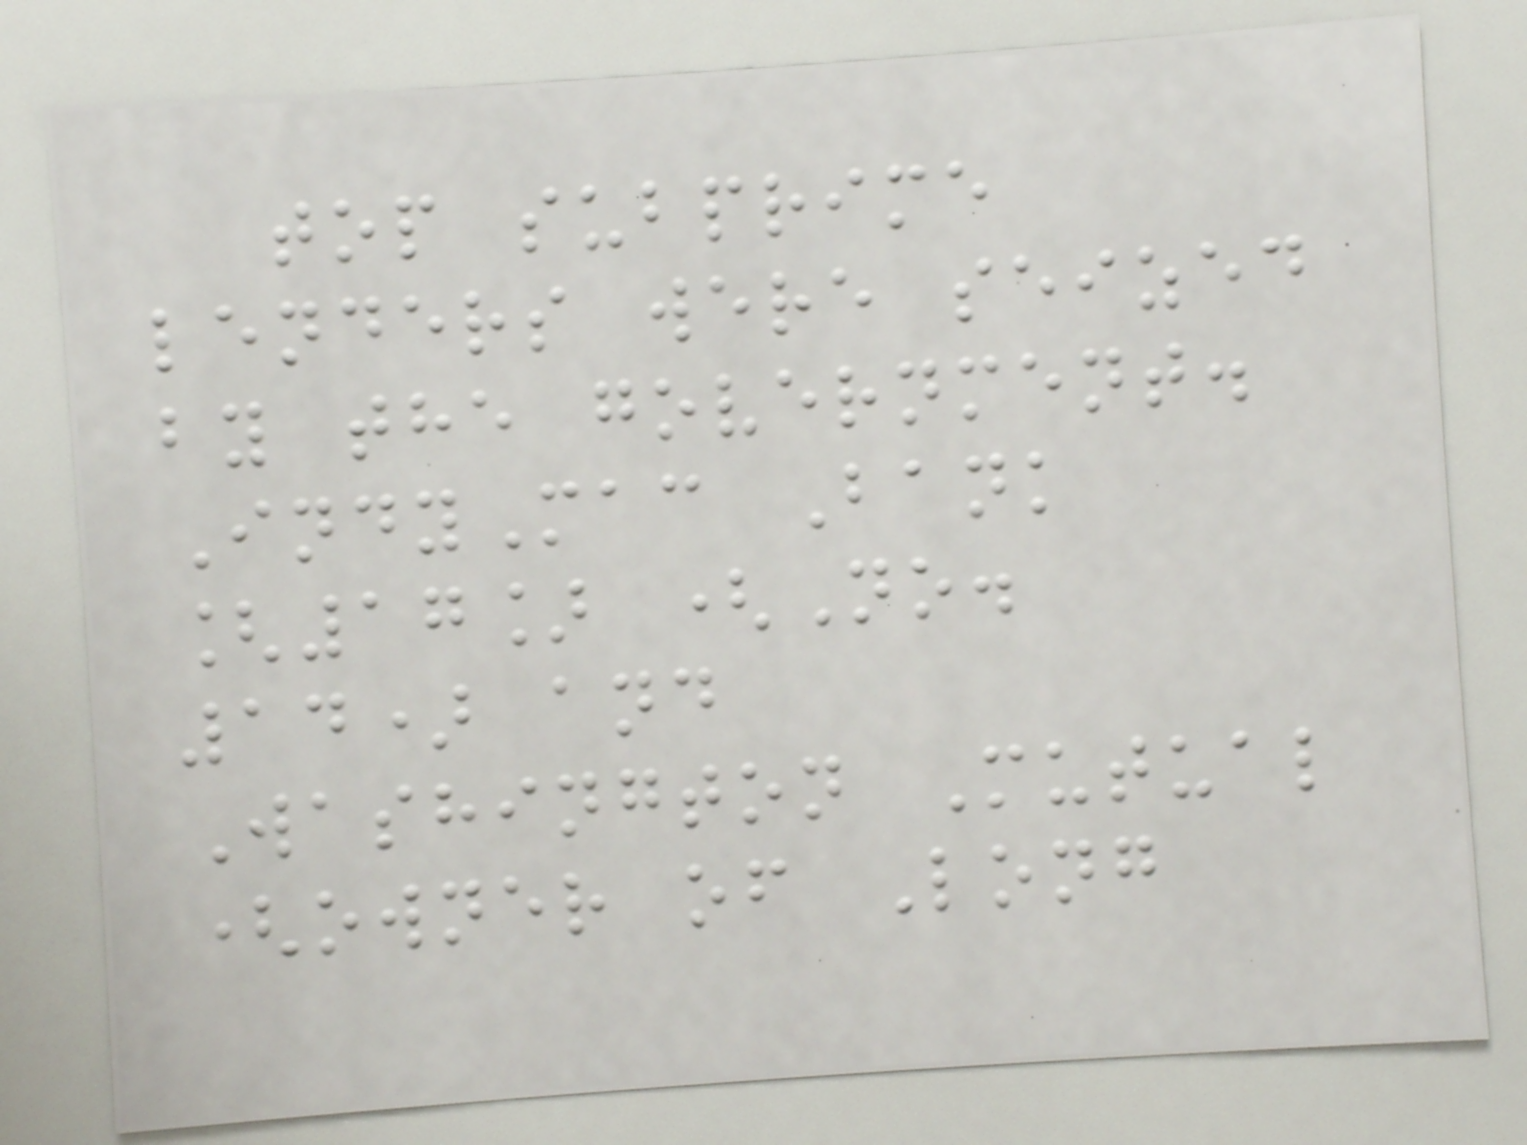top subprime
lenders were seized
by the government.
IndyMac Bank
[17] (No.
14) and
Washington Mutual
(owner of Long
